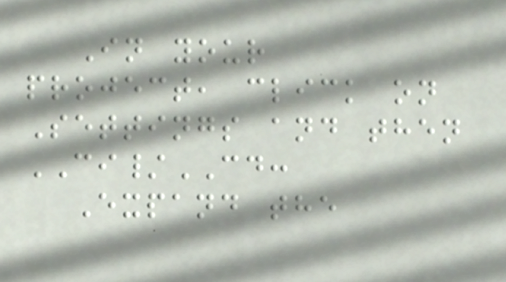In your
project, click on
Settings and then
CI/CD:
Expand the
